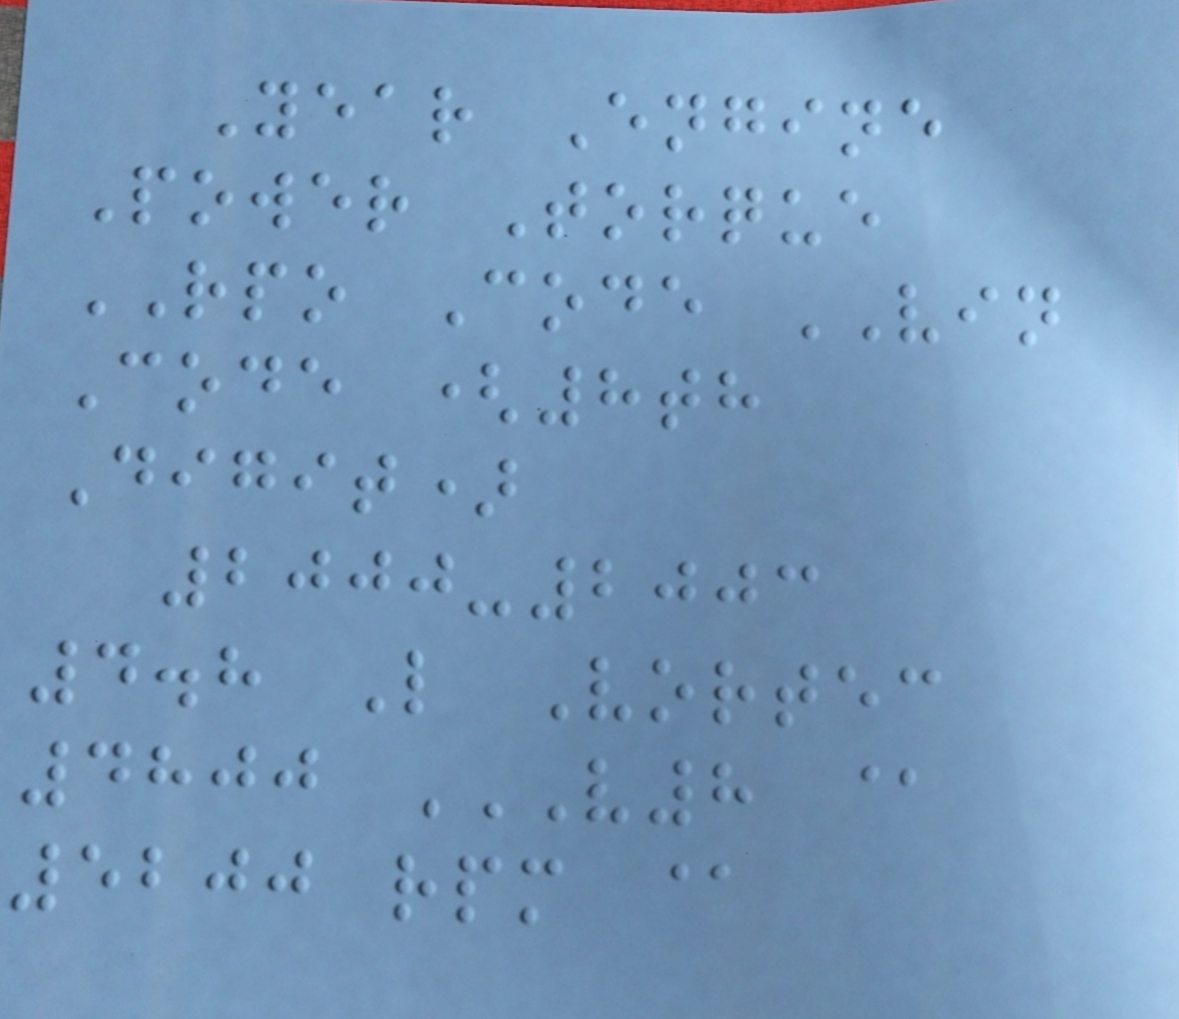Year Engine
Power Torque
RPO Code VIN
Code (8th
Digit)
2000-2003
4.8 L Vortec
4800 V8 @
5200 RPM @
